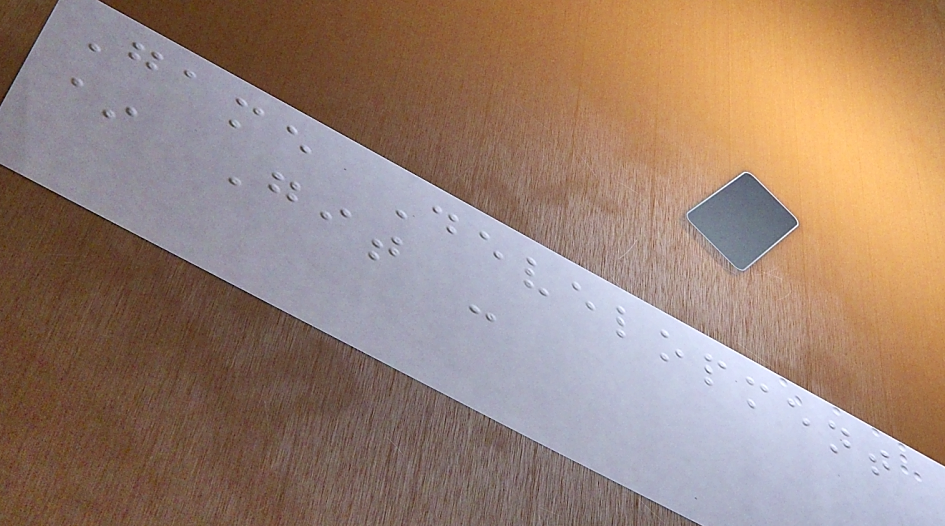Game Development
* Git -
